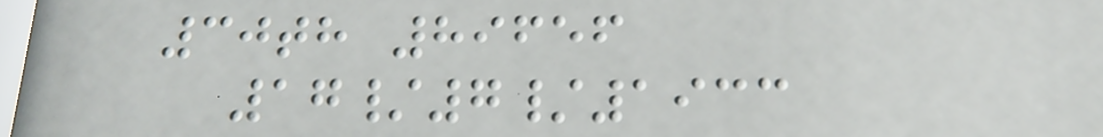30th 89656
17/7/1933
